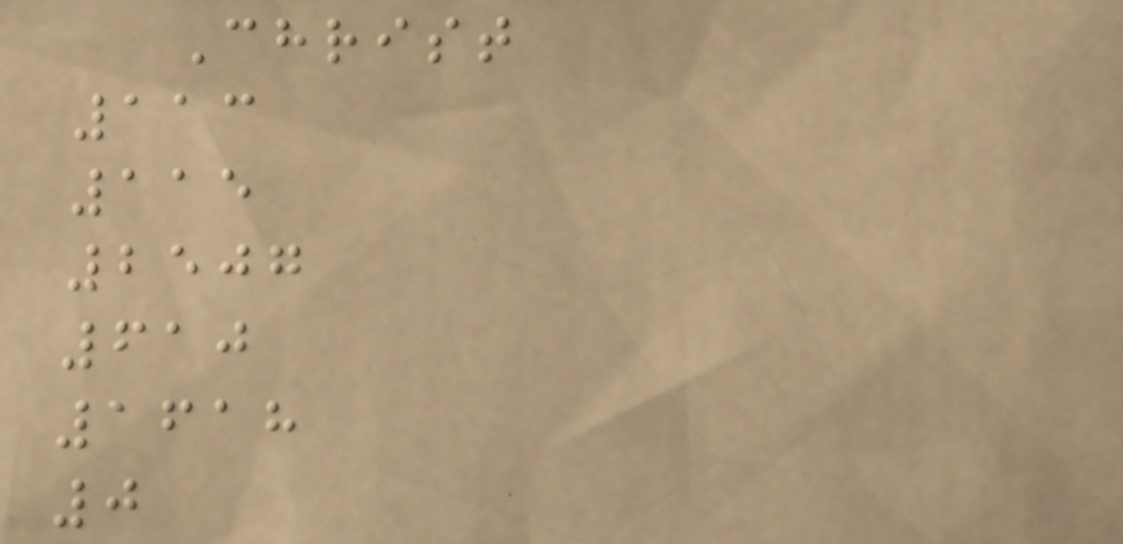Christ
113
115
2507
610
1618
0
